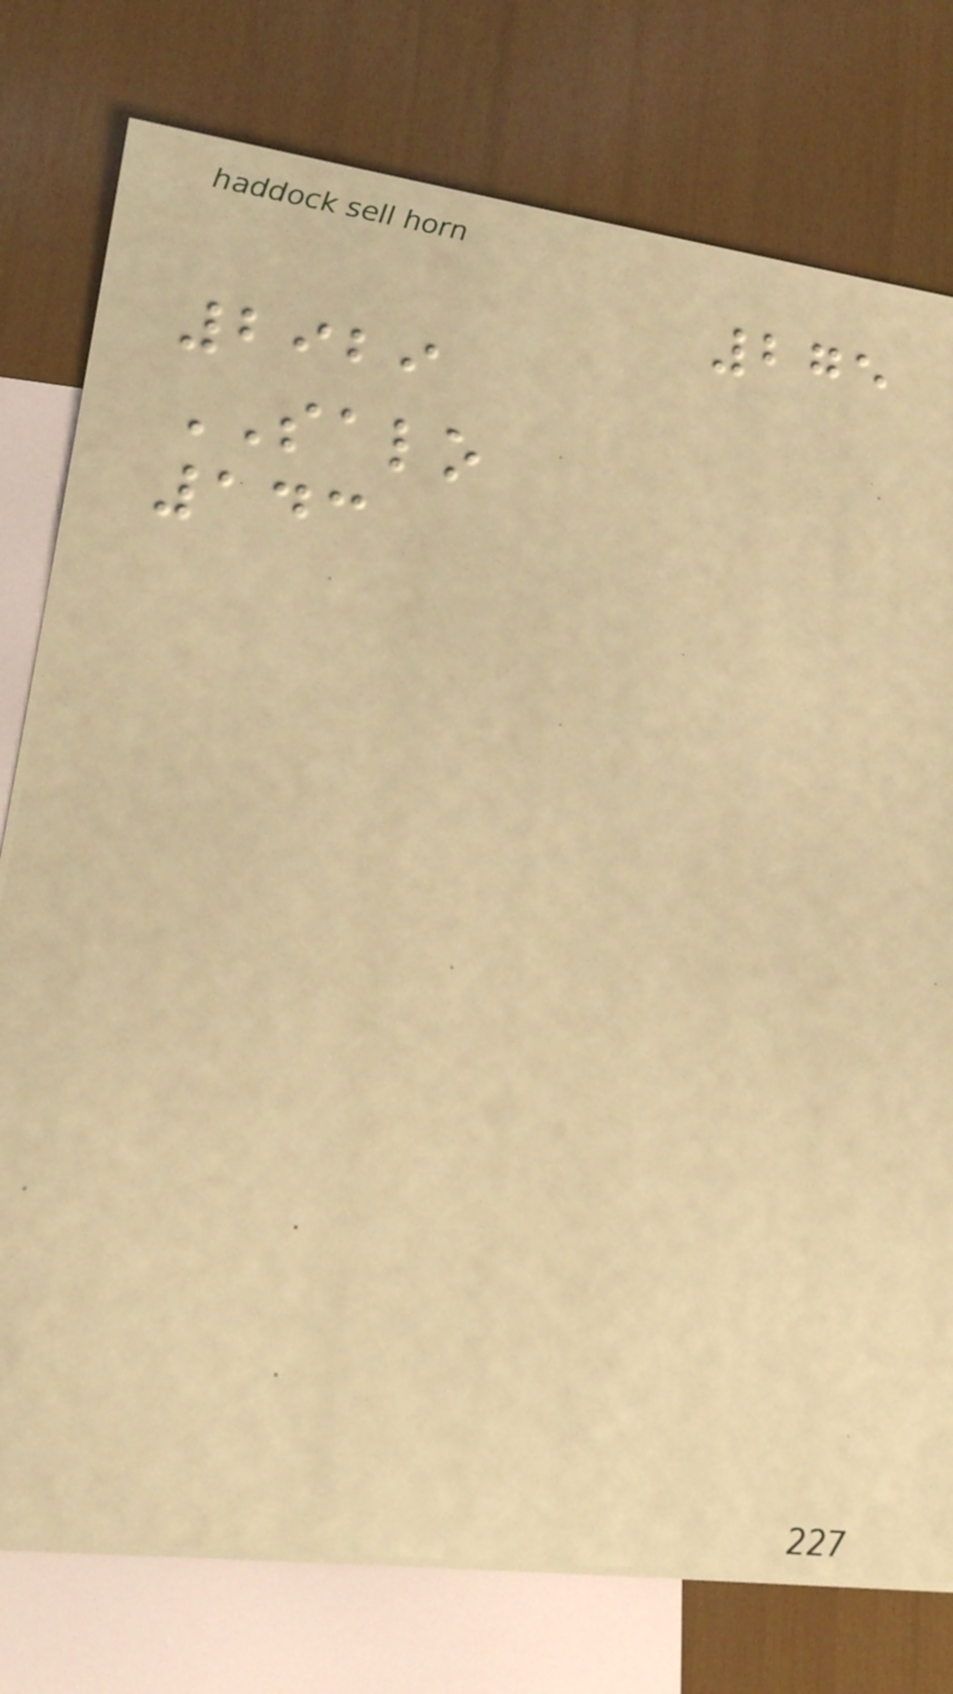275
2929
SALO
143
